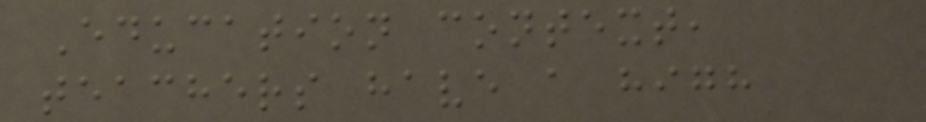Education context,
teachers have a high
